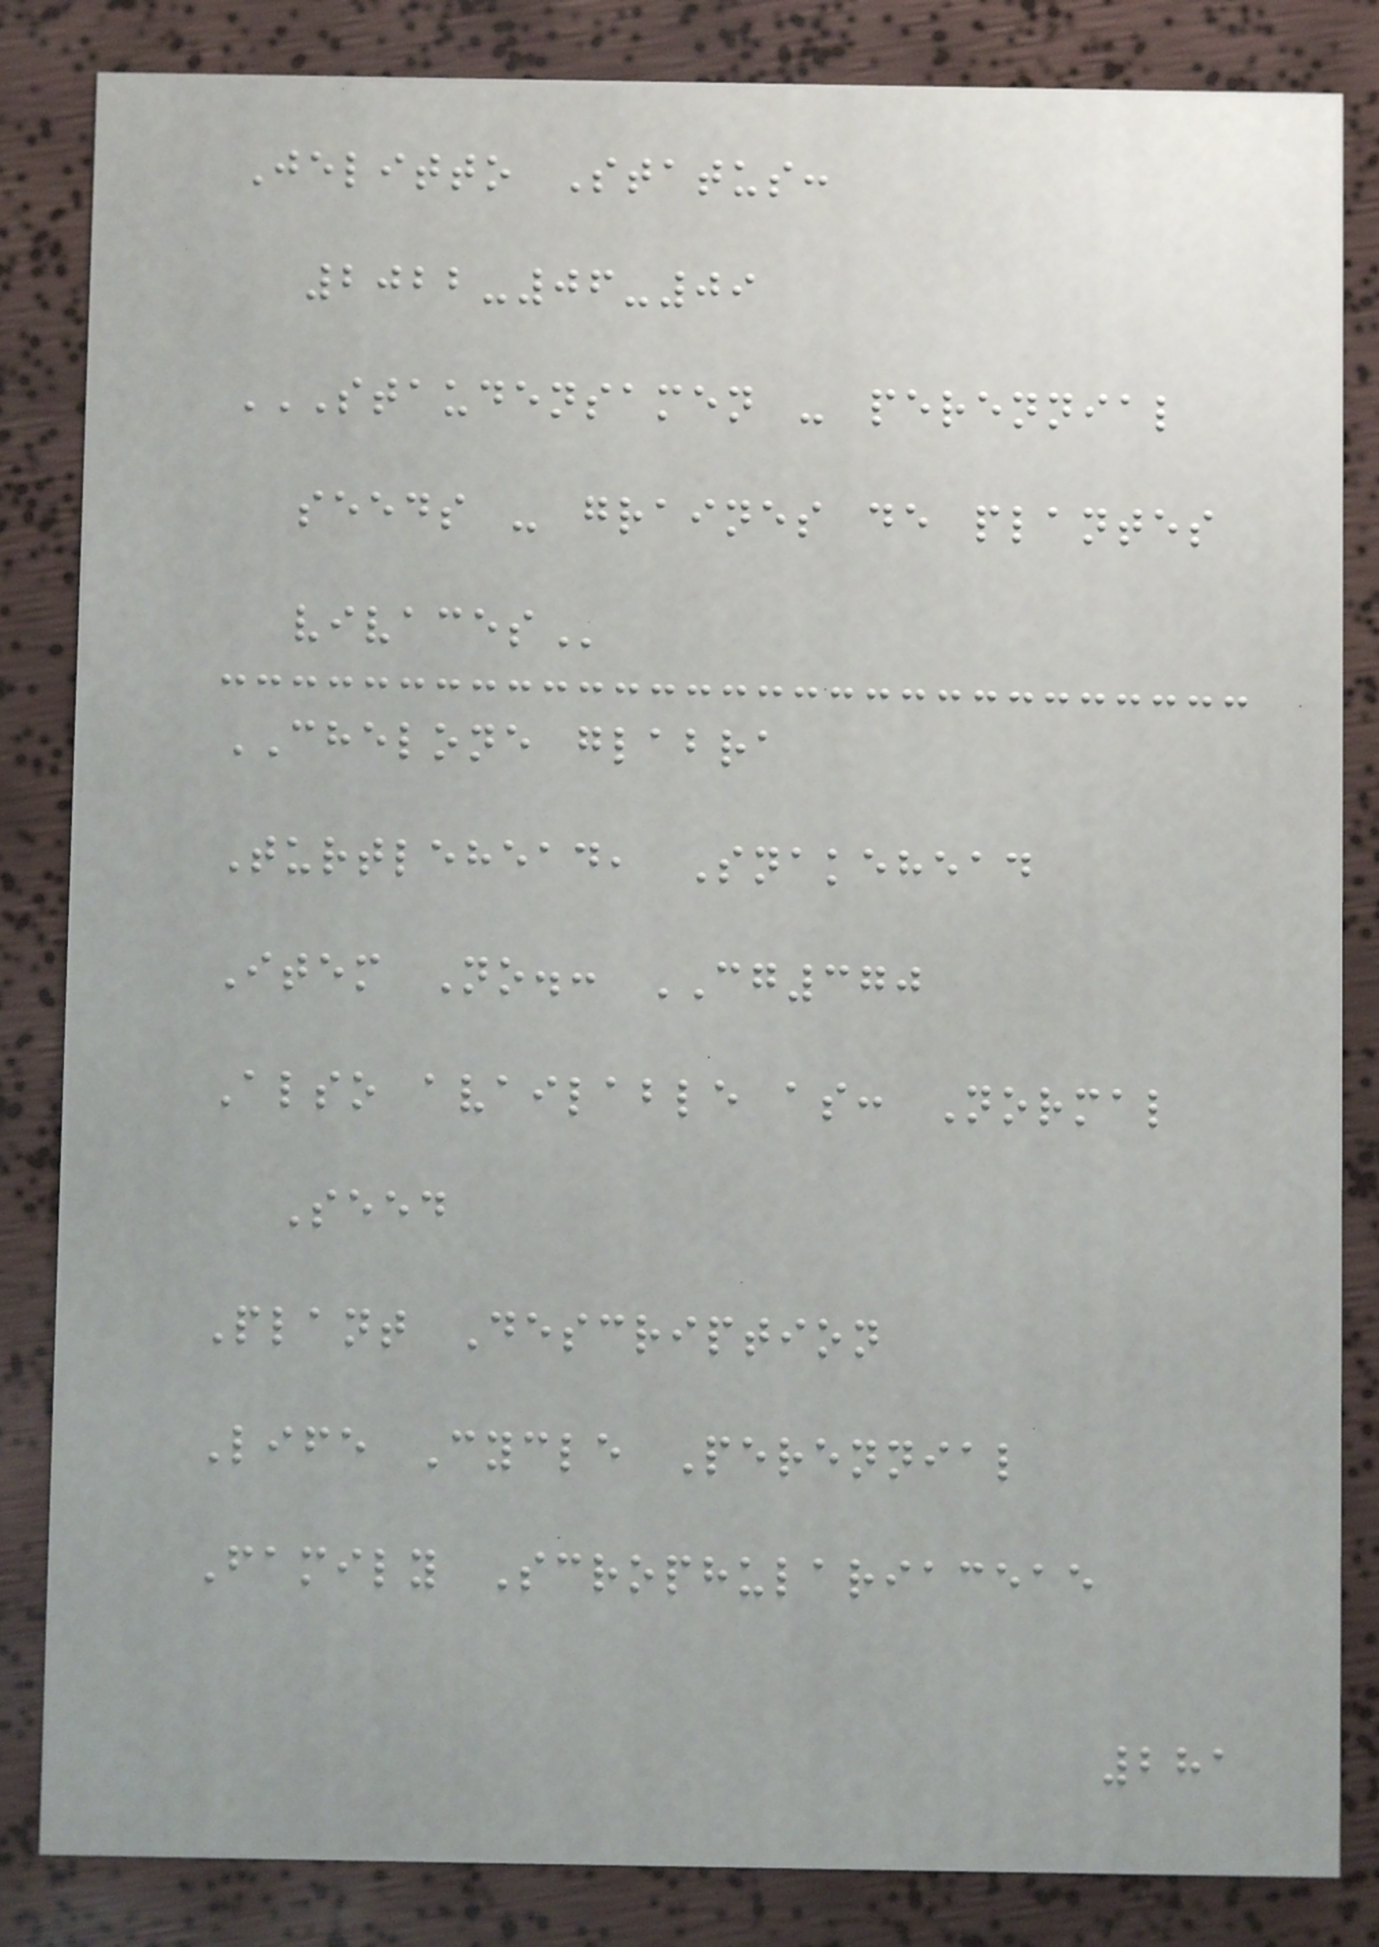Jelitto Status:
2022-06-09
STAUDENSAMEN - PERENNIAL
SEEDS - GRAINES DE PLANTES
VIVACES
CHELONE glabra
Turtlehead, Snakehead
Item No.: CG370
Also available as: Normal
Seed
Plant Description
Life Cycle Perennial
Family Scrophulariaceae
281
